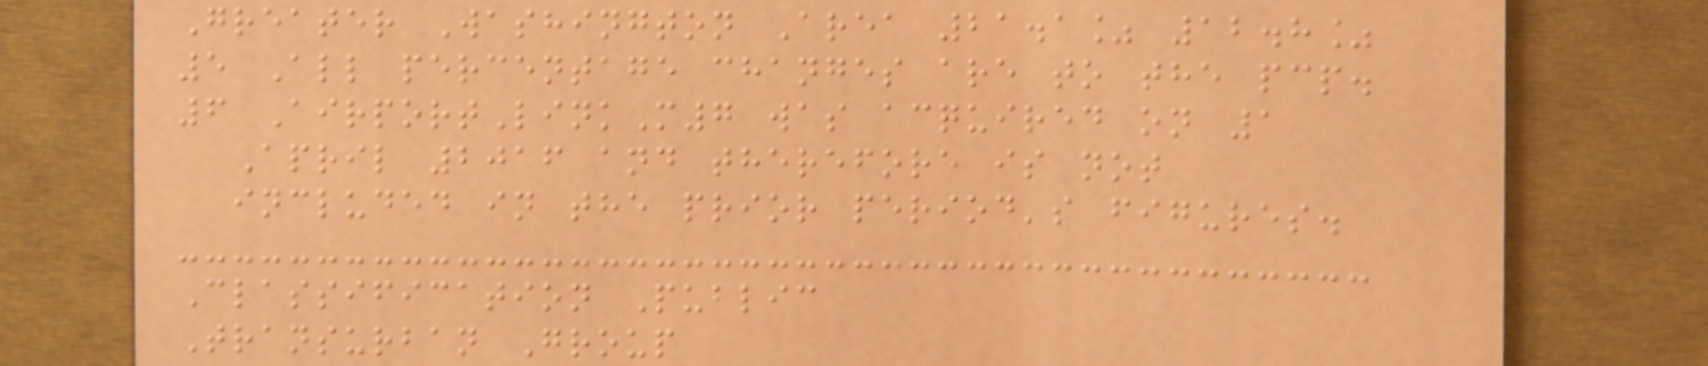Greater Washington Area 21.1% 12.8%
5 All percentage changes are to the pcp.
6 AirportLinkM7 was acquired on 1
April 2016 and therefore is not
included in the prior period's figures.
Classification Public
Transurban Group
